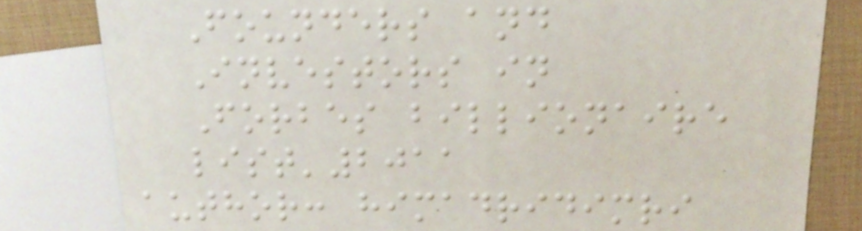Founders and
Investors in
Forbes billionaire
list'2011
author: himadridimri
